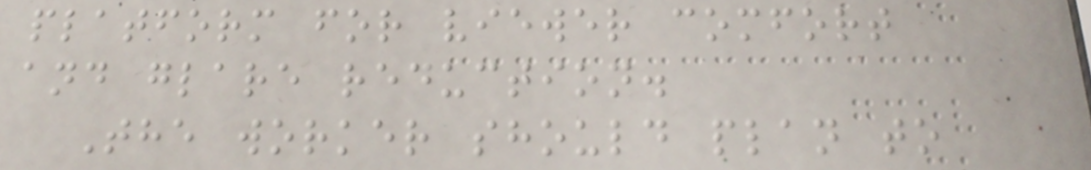platform for viewer comfort
and glare reduction.
The worker should plan to
